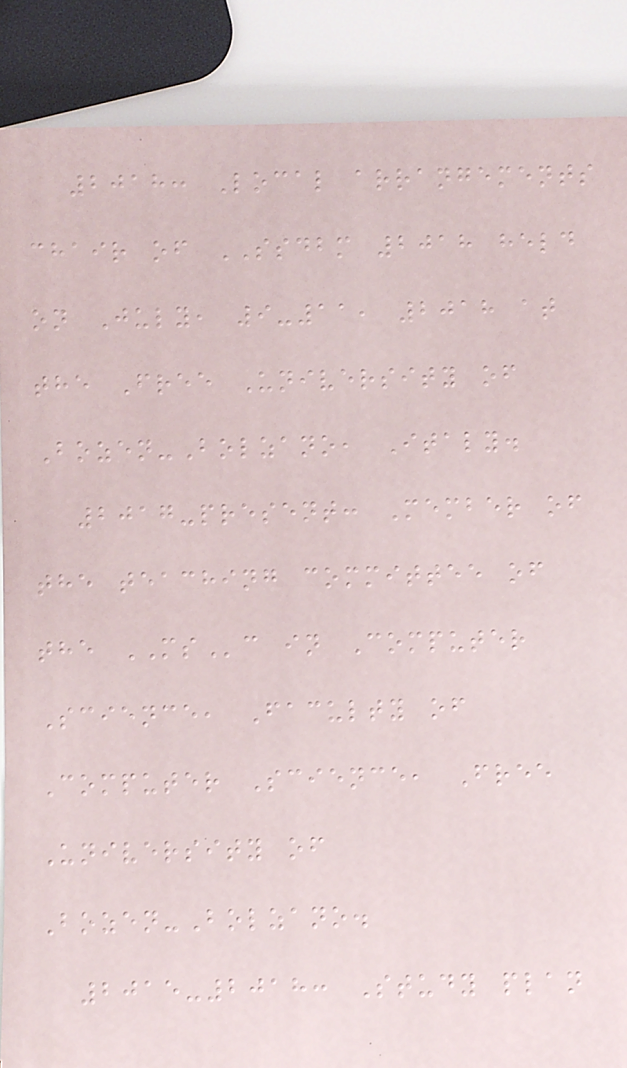2018: Local arrangements
chair of SSDBM 2018 held
on July, 9-11, 2018 at
the Free University of
Bozen-Bolzano, Italy.
2017-present: Member of
the teaching committee of
the MSc in Computer
Science, Faculty of
Computer Science, Free
University of
Bozen-Bolzano.
2015-2018: Study plan
